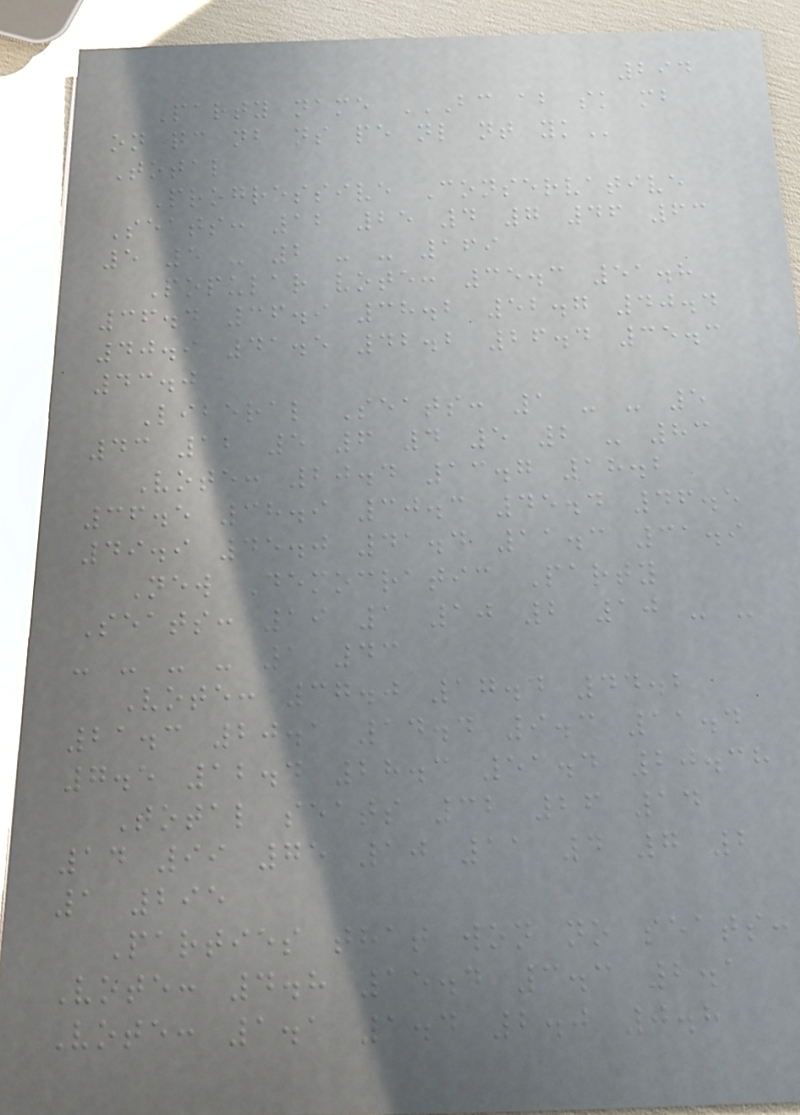294
Party name BC AB SK MB
ON QC NB NS PE NL NT YK
Total
Progressive Conservative
Seats: 12 25 4 7 46 63
5 5 - 2 - - 169
Popular vote: 35.3 51.8
36.4 36.9 38.2 52.7 40.4
40.9 41.5 42.2 26.4 35.3
43.0
Liberal Seats: 1 - - 5
43 12 5 6 4 5 2 - 83
Vote: 20.4 13.7 18.2
36.5 38.9 30.3 45.4 46.5
49.9 45.0 41.4 11.3 31.9
New Democratic Party
Seats: 19 1 10 2 10 - -
- - - - 1 43
Vote: 37.0 17.4 44.2
21.3 20.1 14.4 9.3 11.4
7.5 12.4 28.3 51.4 20.38
Total seats 32 26 14
14 99 75 10 11 4 7 2
1 295
Parties that won no seats:
Vote: 4.8 15.4 3.3 2.1
Vote: 1.1 1.4 2.0 0.8
